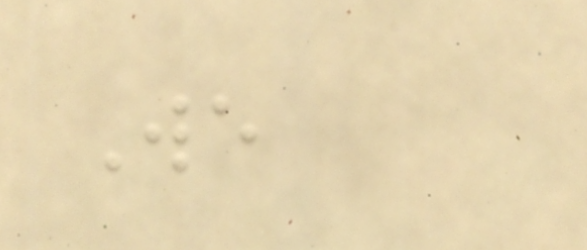We
